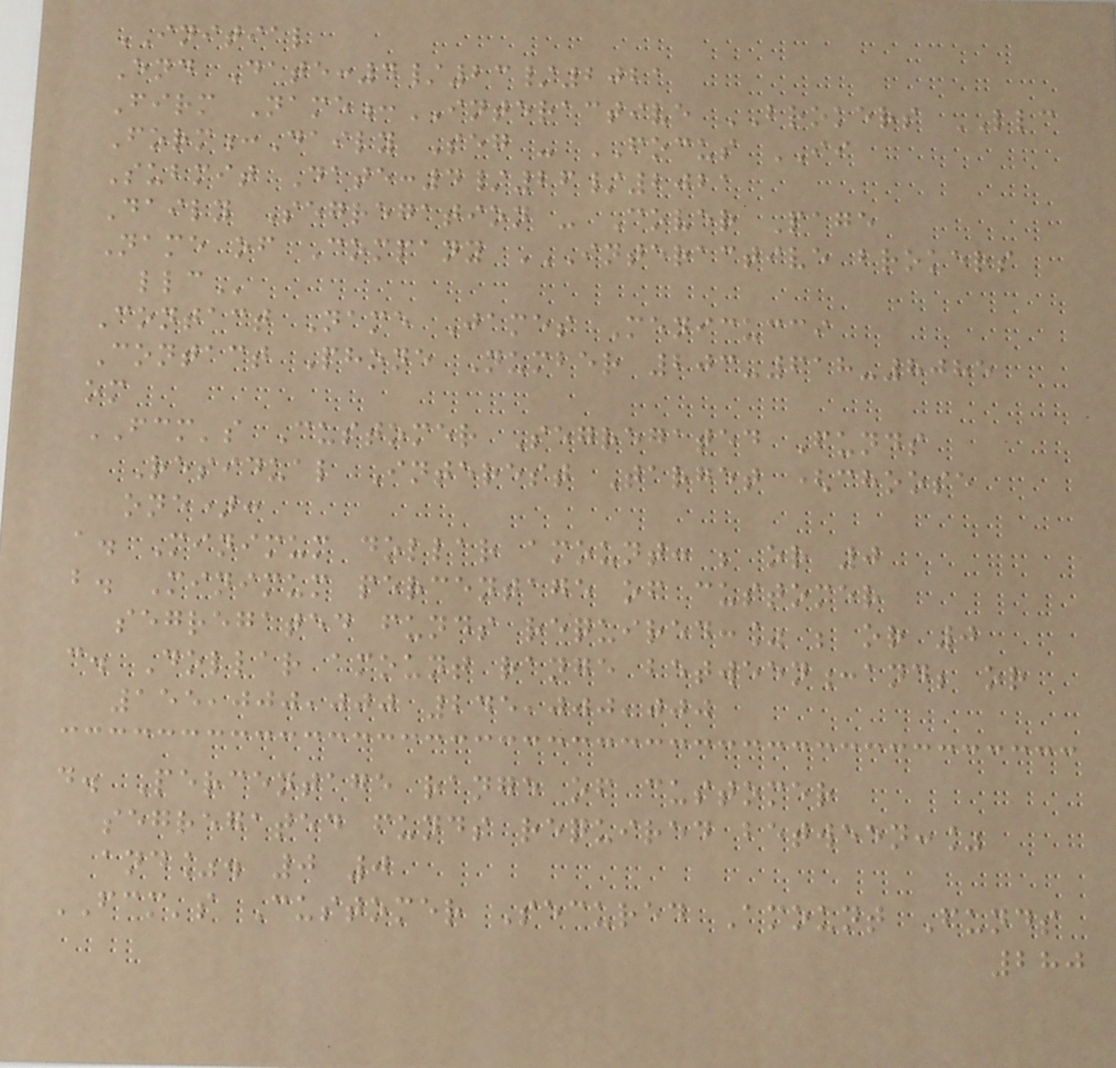INITIAL
End Date:4/23/2021
Firm Name:INTERACTIVE BROKERS LLC
Form:Daily Seg - FOCUS II
Submit Date:4/26/2021
Daily Segregation - Cover Page
Name of Company INTERACTIVE BROKERS
LLC
Contact Name James Menicucci
Contact Phone Number 203-618-8085
om
FCM's Customer Segregated Funds
Residual Interest Target (choose
one):
a. Minimum dollar amount: ; or 0
b. Minimum percentage of customer
segregated funds required:% ; or 0
c. Dollar amount range between:and; or
155,000,000 245,000,000
d. Percentage range of customer
segregated funds required between:%
and%. 0 0
FCM's Customer Secured Amount Funds
280
